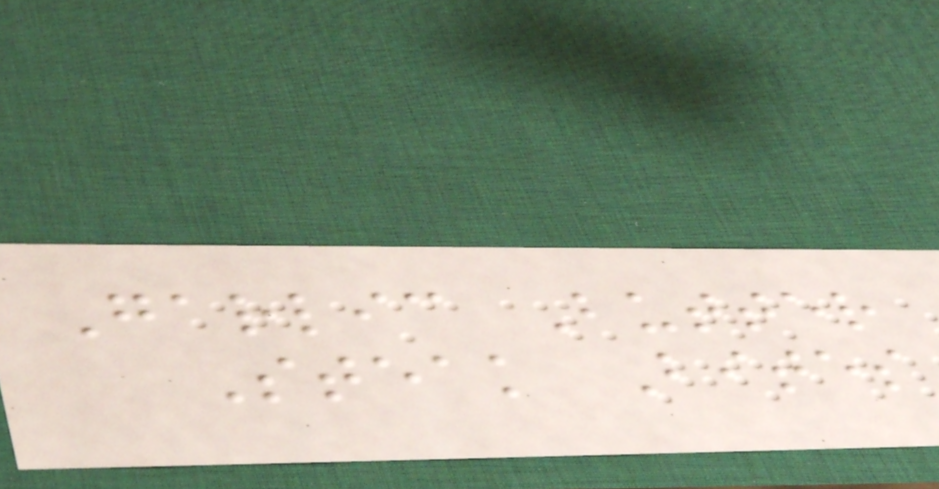Garlic Butter
Steak Bites
